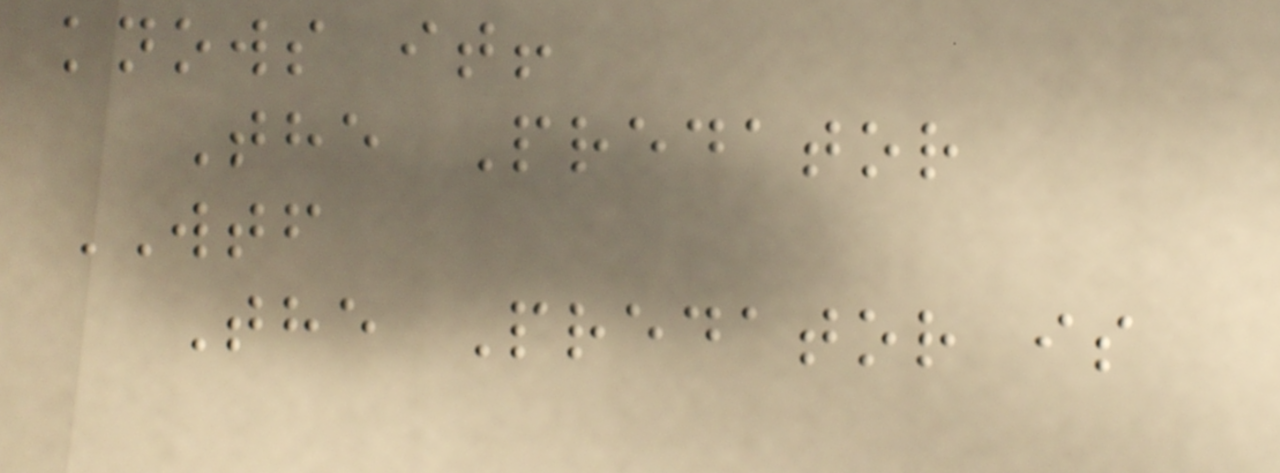knows it!
The Predator
WTF
The Predator is
